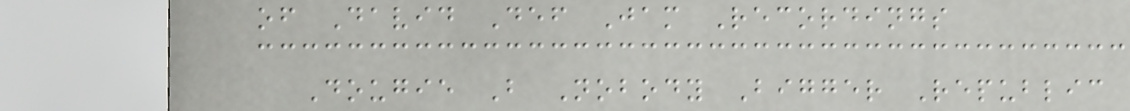of David Def Jam Recordings
Dougie B Nobody Bigger Republic
